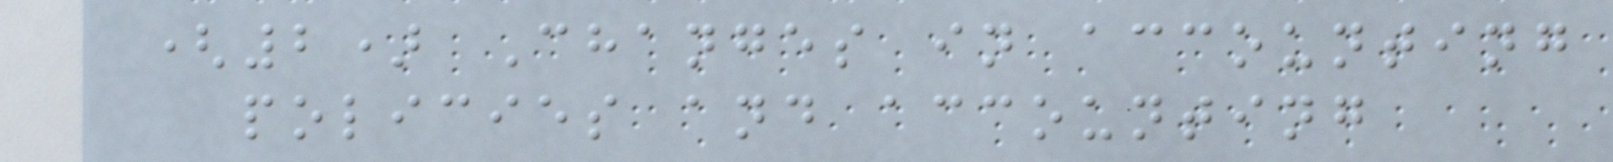(2) Changes in accounting
policies and accounting
